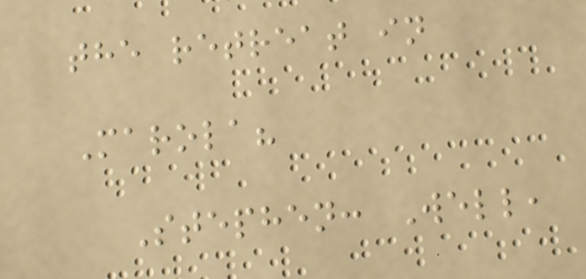the retreat in
Marola?
Stephen: Well,
